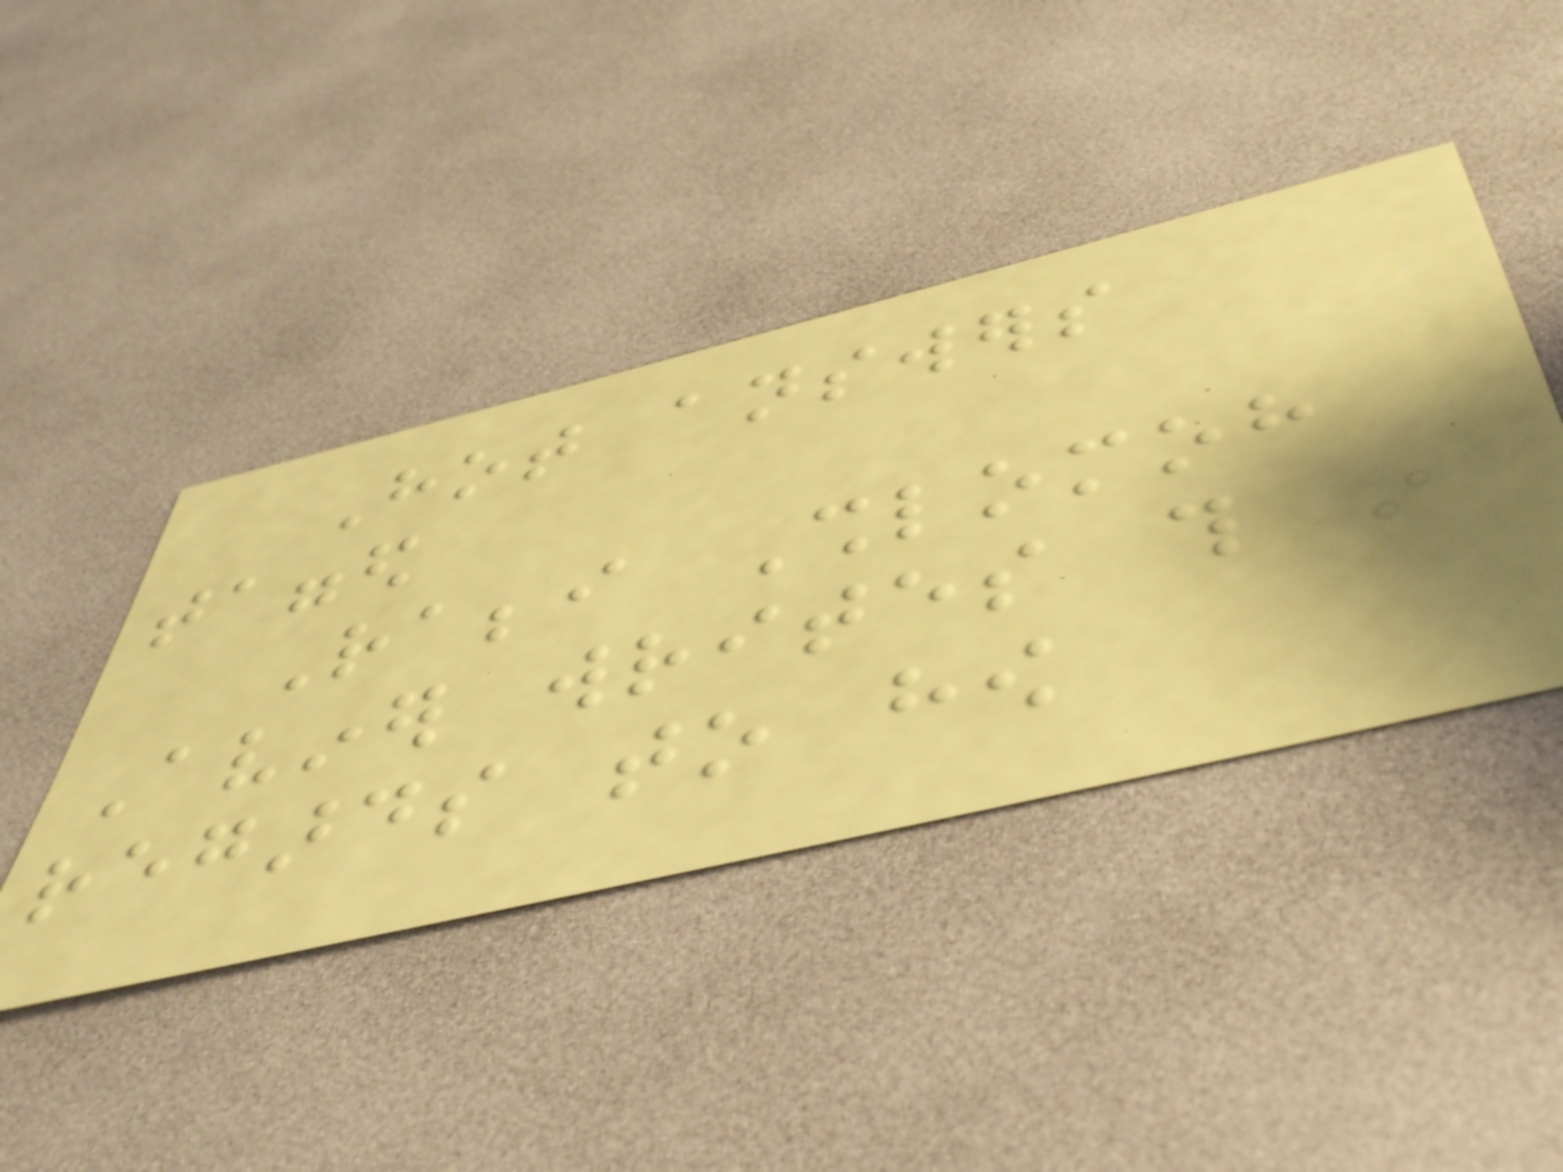Hot answers
tagged
Rabbi Shlomoh
Aviner writes this in
regards to how
